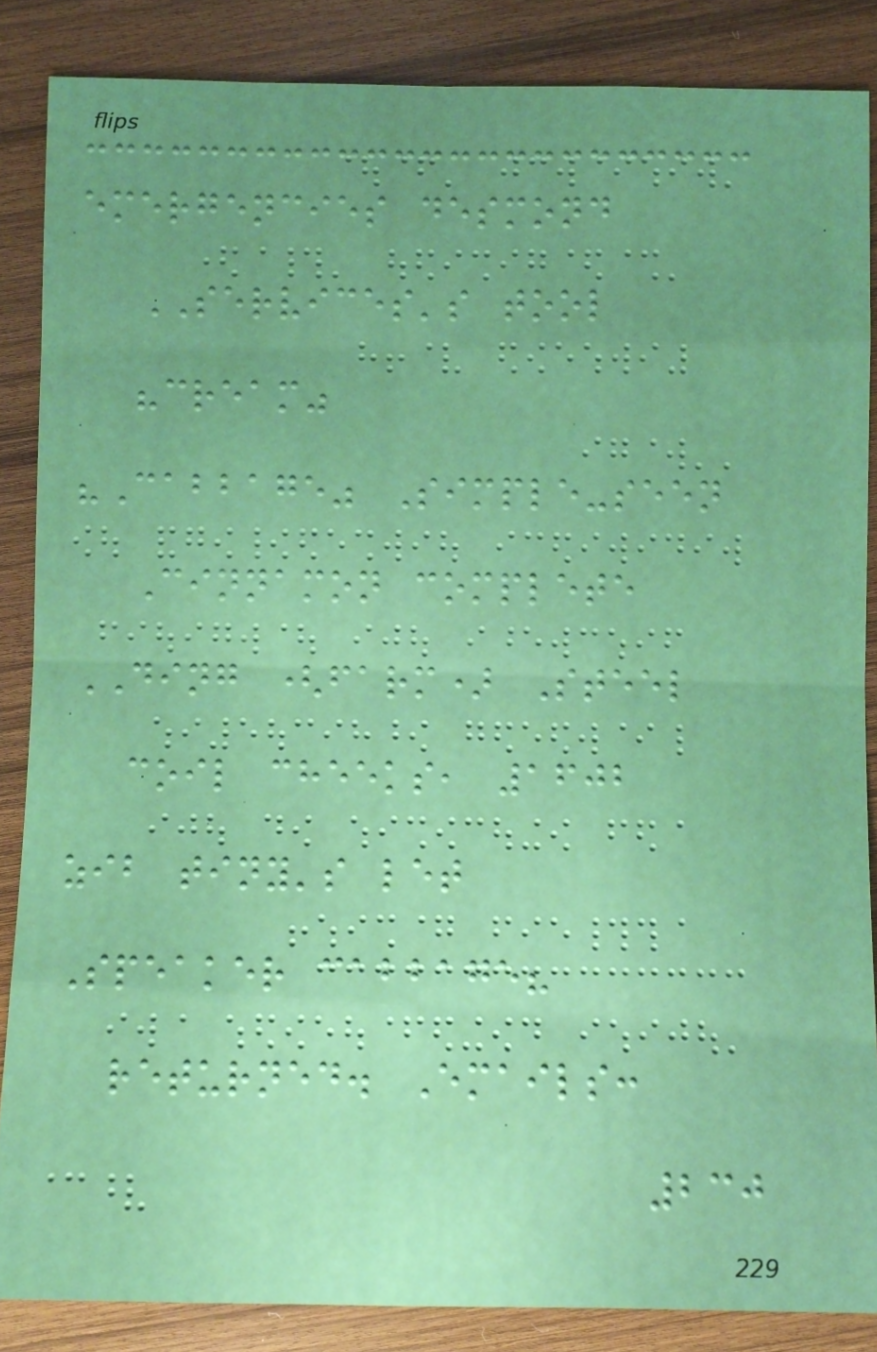emergencies desmond
SERVICES's tool
"cream"
"Cabbage" Simple-seen
Cinnamon complete
DING (farm) Steel
coil cheeks, 1602
zib tiny's let
Speaker cabbage?
returned. Emails:
230
